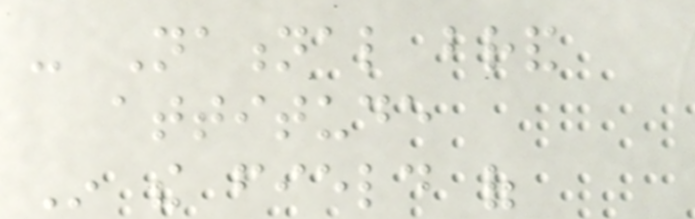- National brand
attitude
In the field of
